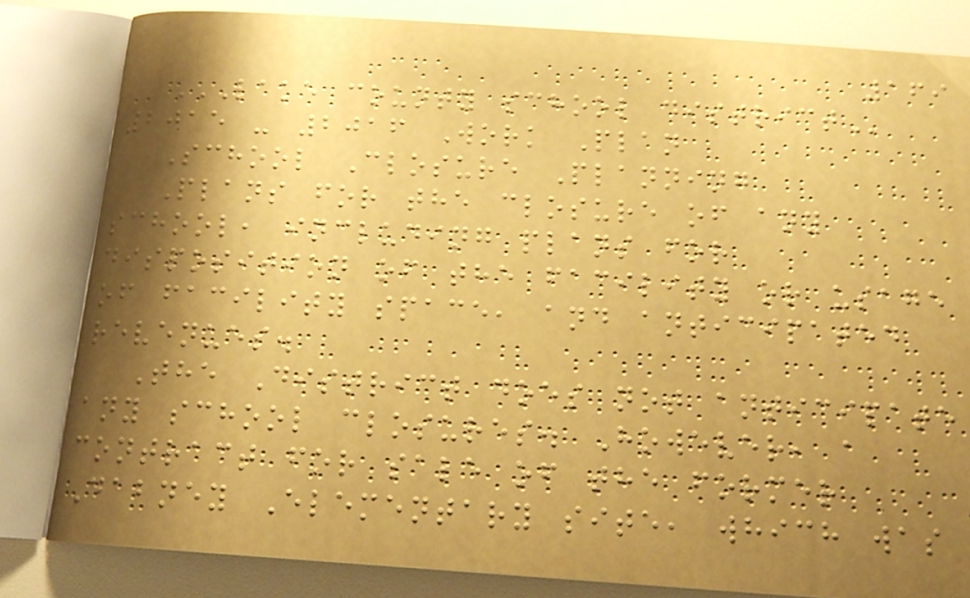169
LAKE COUNTY SCHOOL DISTRICT
2015 - 2016 Work Plan
School Closure Planning
Plans for the closure of any
school, including plans for
disposition of the facility or usage
of facility space, and anticipated
revenues.
The District does not anticipate
any school closures. However, a
contract for sale of the former
Dabney Elementary site, which was
